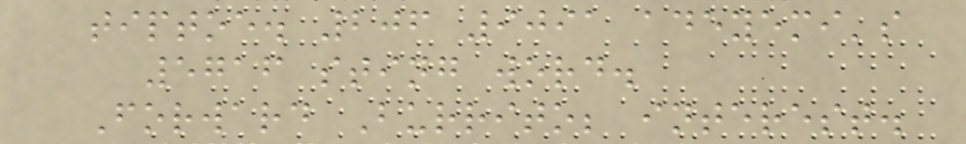tiptoe. 206 9091 adeyemi's
5716 sting word.
Forward Burrito; interest.
